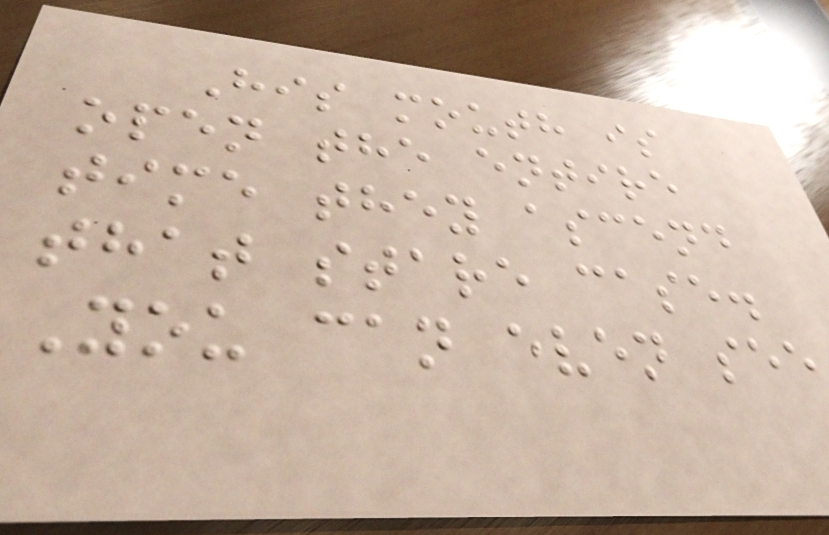His mouth is
open the entire
time they ascend
that stare case.
You can even see
